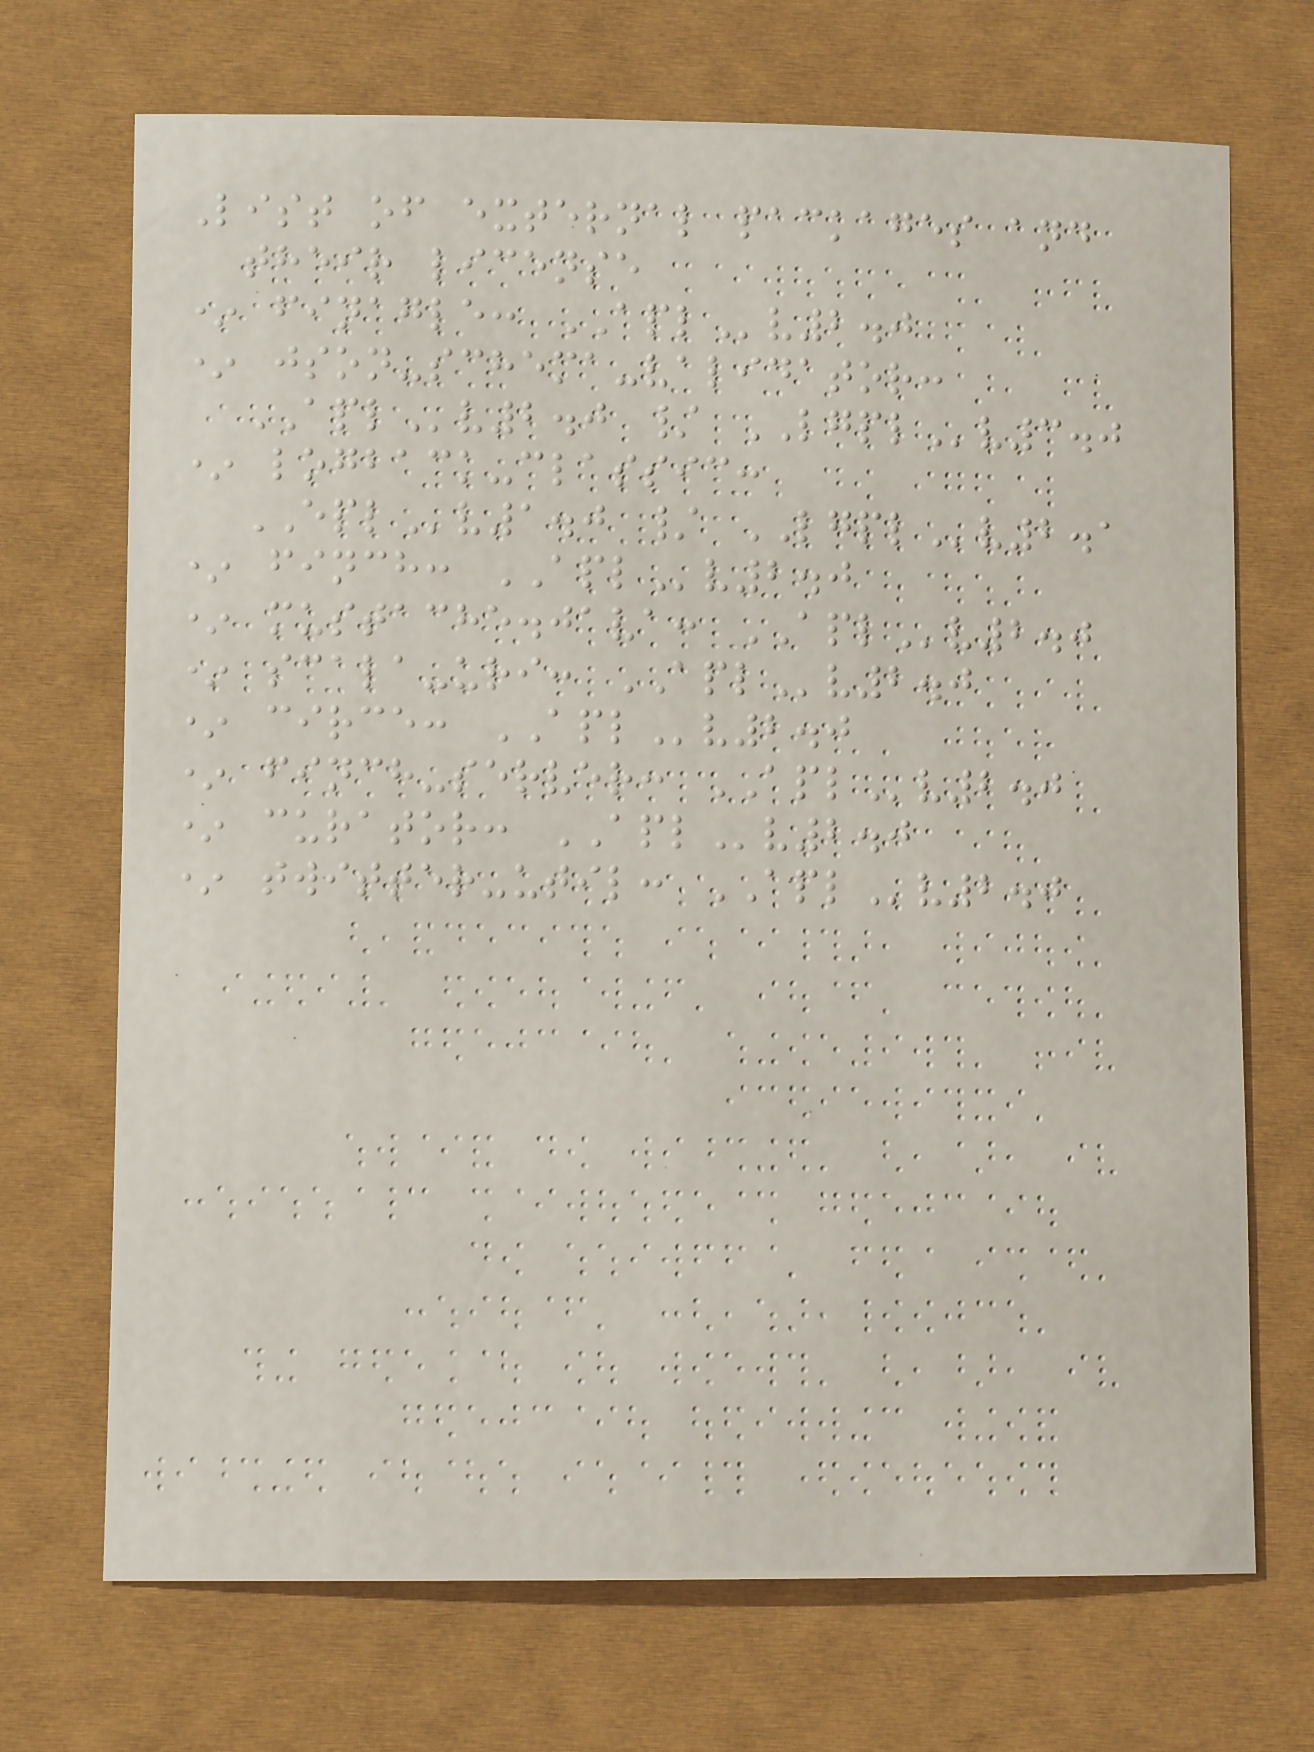List of external packages and
their license
* finagle: APLv2.0
* json-schema-validator:
APLv2.0 / LGPLv3.0
* logback-classic:
EPLv1.0 / LGPLv2.1
* finch: APLv2.0
* mustache.java: APLv2.0
* scala-uri: APLv2.0
* circe: APLv2.0
* finch-server: APLv2.0
* curator: APLv2.0
* twitter-util: APLv2.0
